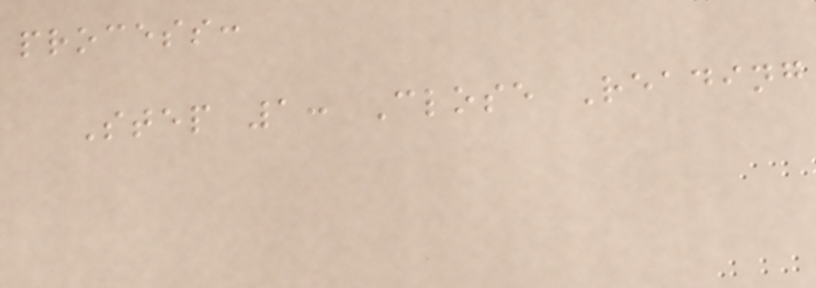process:
Step 1: Close Reading
